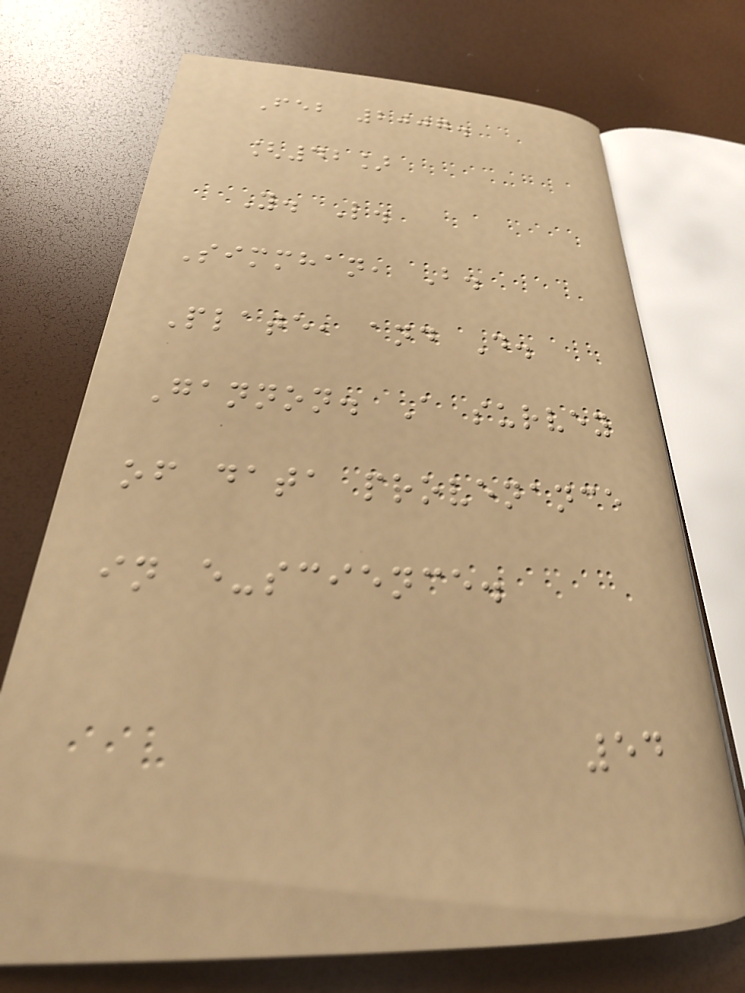Feb 2007.
[42]
Y. L.
Simmhan, B.
Plate, and D.
Gannon. A survey
of data provenance
in e-science.
54
